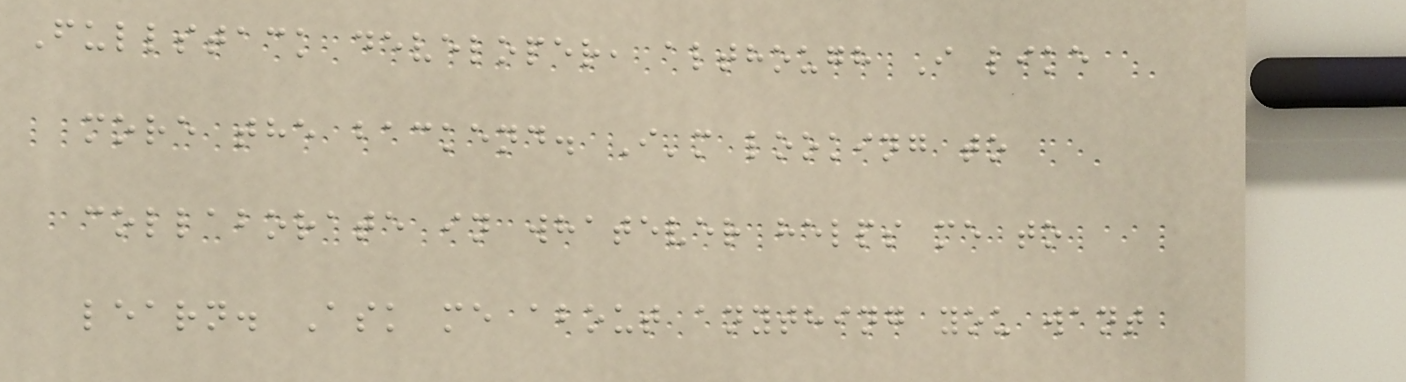Fullstack developer, although I like
more the backend. I'm looking to
collaborate in whatever helps me to
learn. Ask me about anything you want
